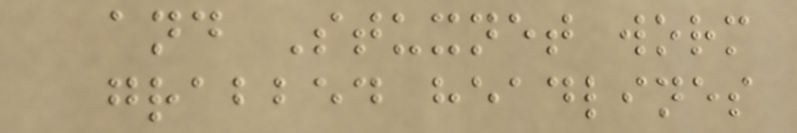and Stuxnet worm
grabbed headlines
